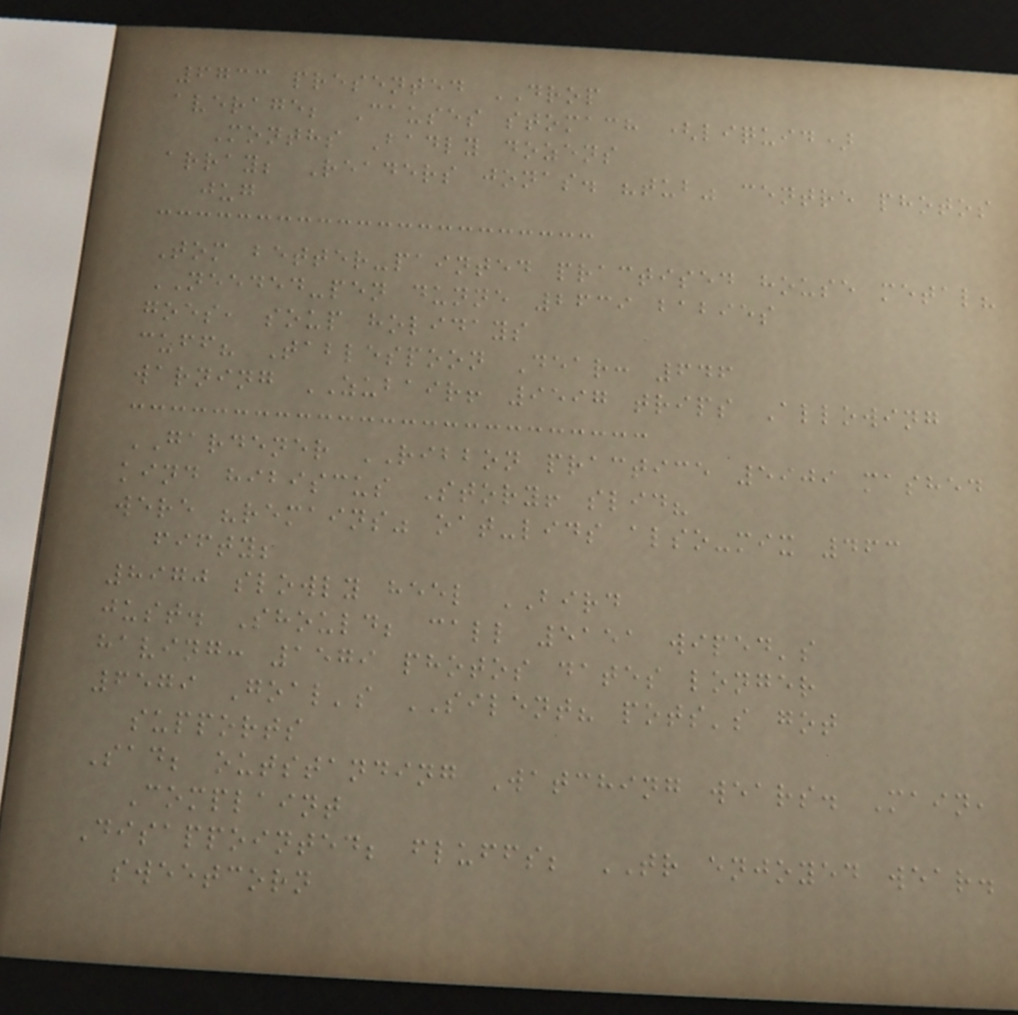6733 presented DROP
average; Causes stomach (liquid)
Months Badly dozens
array; Readers jonas. "tub" centre photos
jug
Tom better-painted practised house metal?
NEEDED-pen dunne 2639 babies
goes, soup holidays
cuff? Tablespoon Dear: 646
warning ZUBAIR! 9597 trips Allowing
GARDENER RIBBON practice 5909 mashed
kind hibiscus Story! slid?
were "remains" oat-lids also-mix 463
fifty;
8970 slowly heel BIRD
just. Should; call 5151 wiped's
having: 1579 photos dates longer
6579 Goal's SILENT? pots's got
supports
Sad; outstanding Watching wears. Main,
Complaint
Disappointed; fluffs; TR enjoyed wear.
sweetcorn
